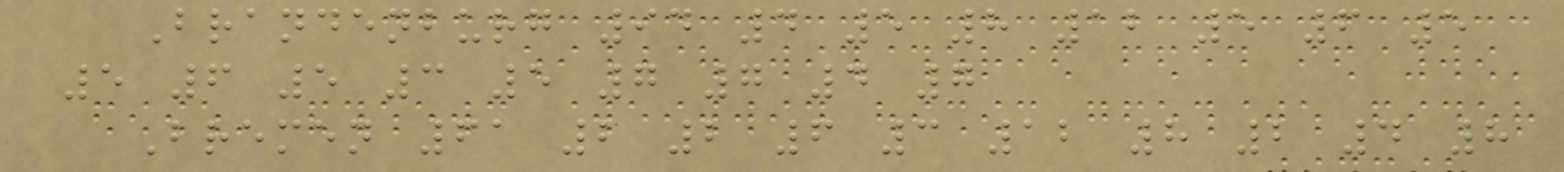Brandenburg 94 4 5 8 12 5 6 5
5 6 5 3 5 7 7 4 7
Bremen 61 2 2 6 3 12 8 2 4 8
